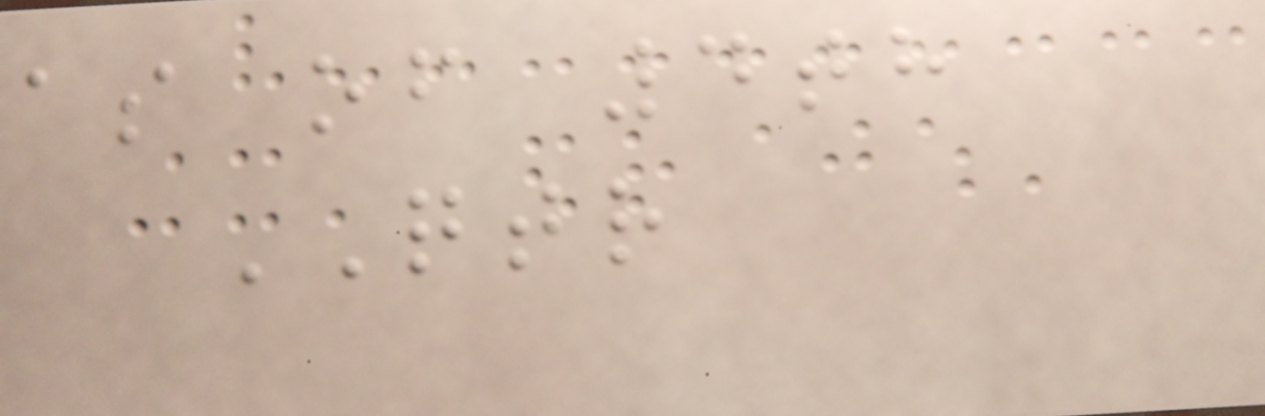as of 4th
QTR
